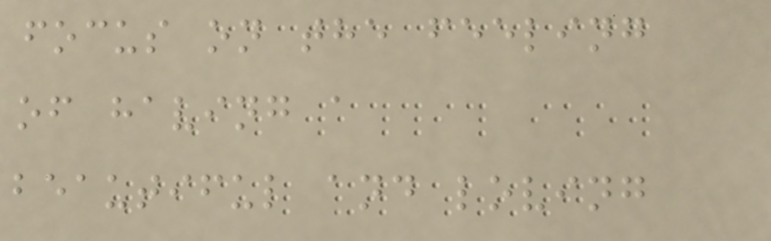focus on the feeling
of having a
beautiful and loving
